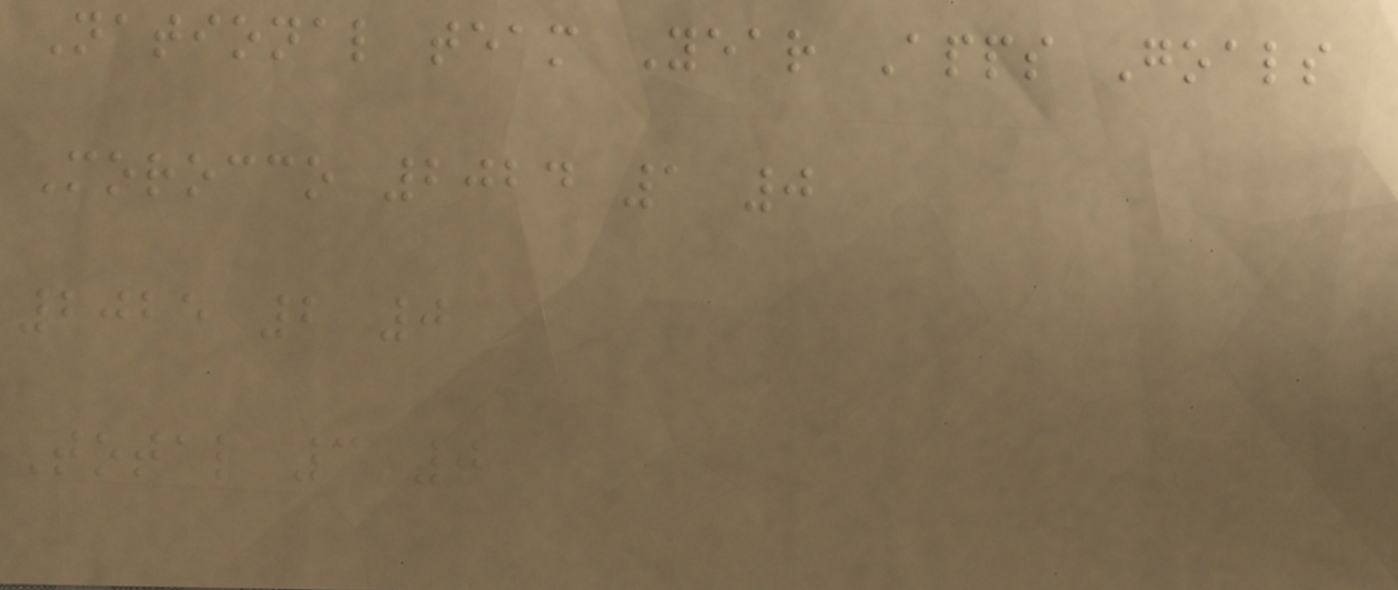National team Year Apps Goals
Morocco 2024 1 0
2025 2 0
Total 3 0
